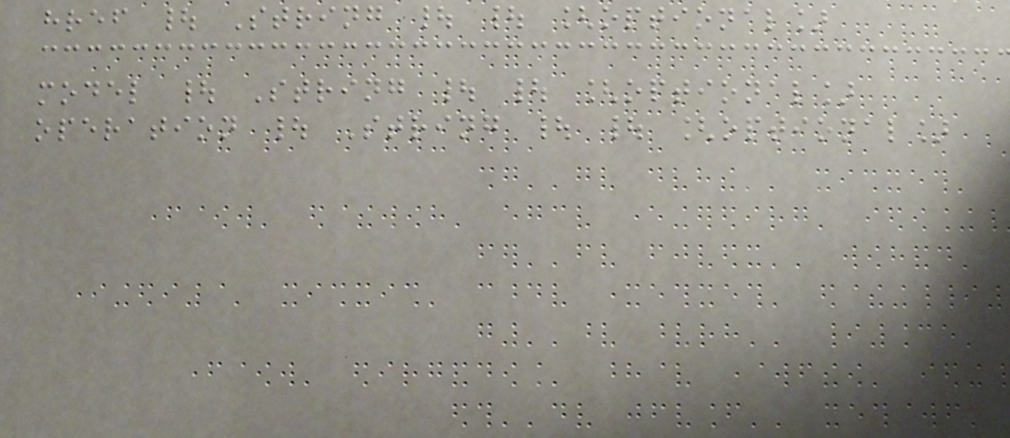href | String | | [optional]
model | String | | [optional]
operation | String | | [optional]
